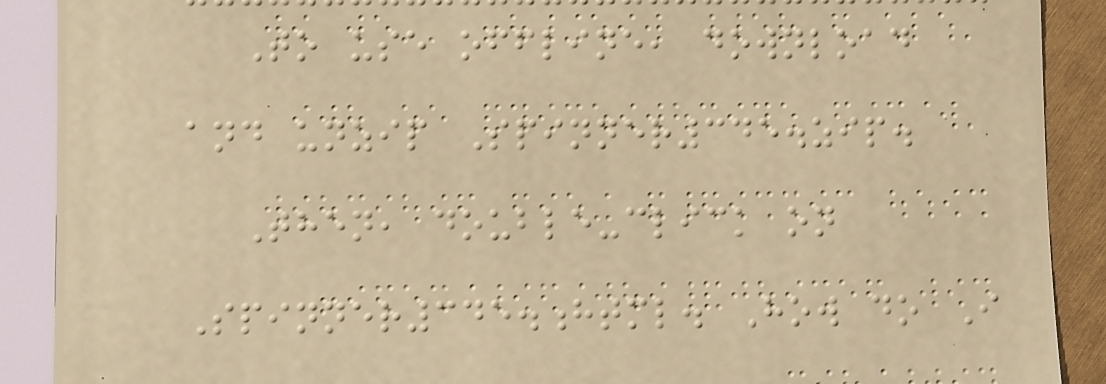To use offline, download
and unzip Spinner345.zip.
Then, double-click on
Spinner345.html. How do I
